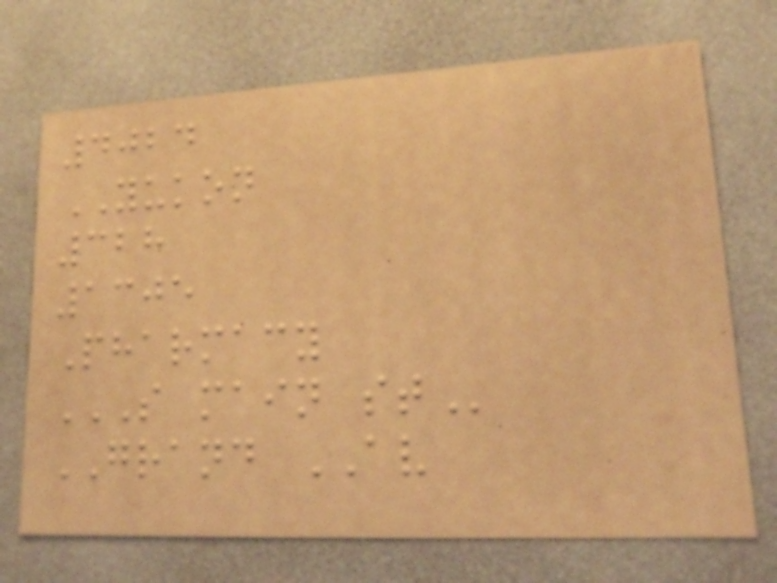4024
YUKON
328
1305
Pharmacy
S MAIN ST
GRAND AV
